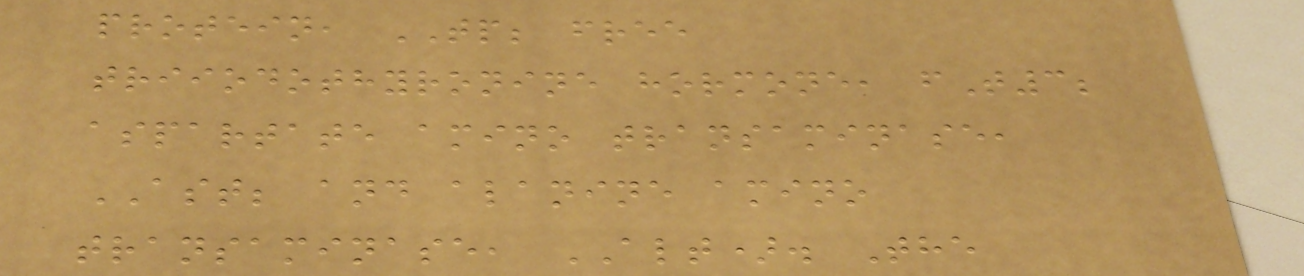protein, TP; free
triiodothyronine hormone, fT3;
aspartate amino transaminase,
AST; and alanine amino
transaminase, ALT). The
